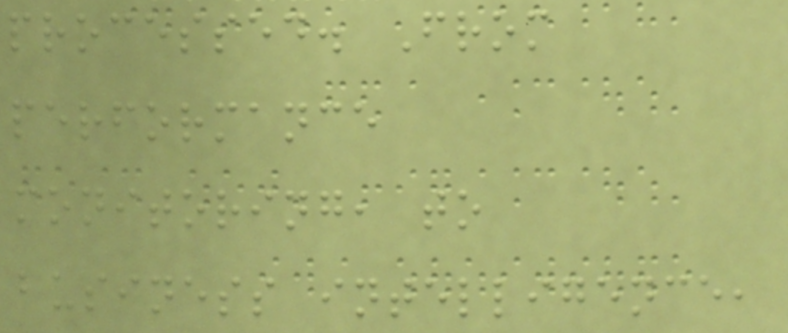processed. From
performance
monitoring, to
business intelligence,
